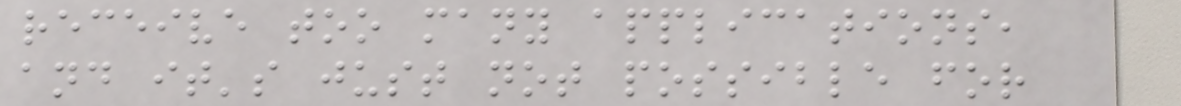receive too many applications,
and it's just not possible for
